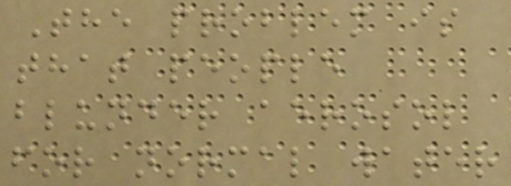The problem is
that people
blunder aerosol
for normal water
